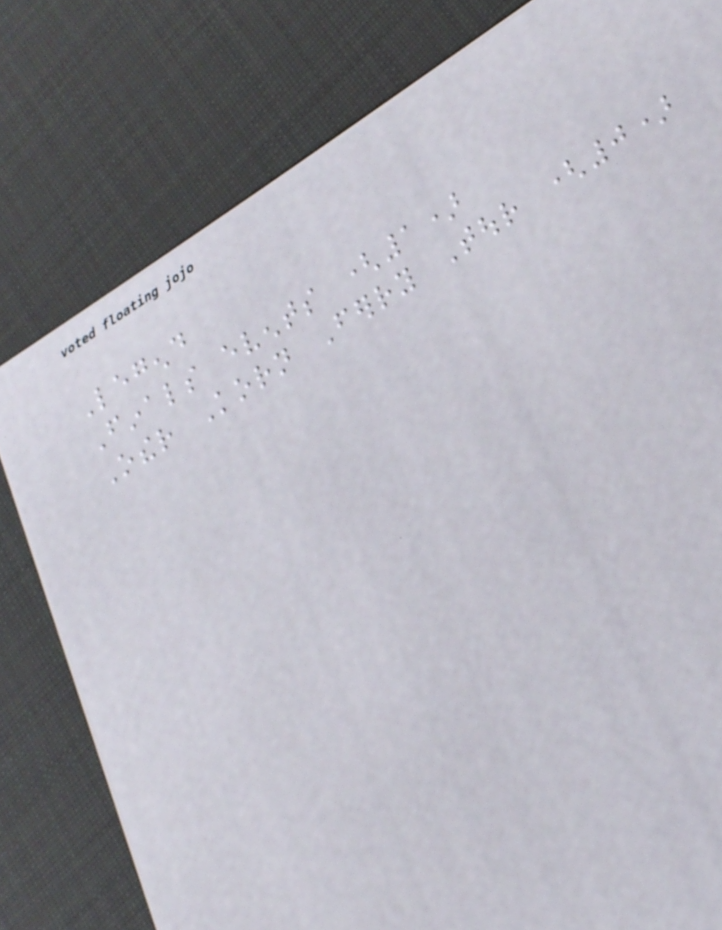Legend
Finals events (1)
Other Korn Ferry Tour (0)
